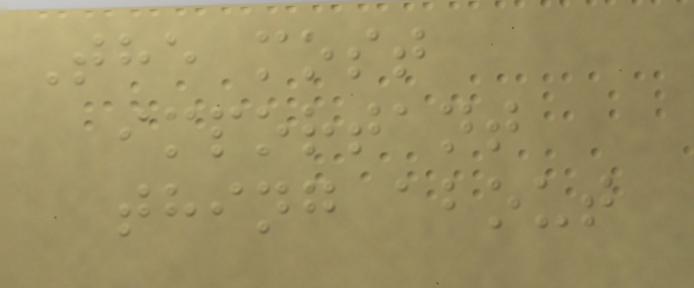The most
important
thing about
